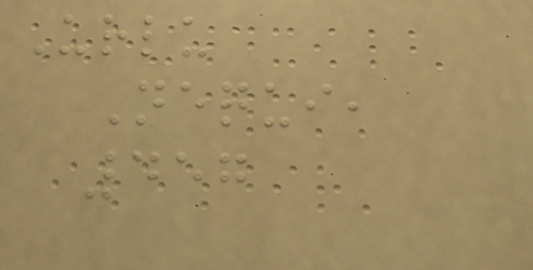Urlu
Nequi,
457
